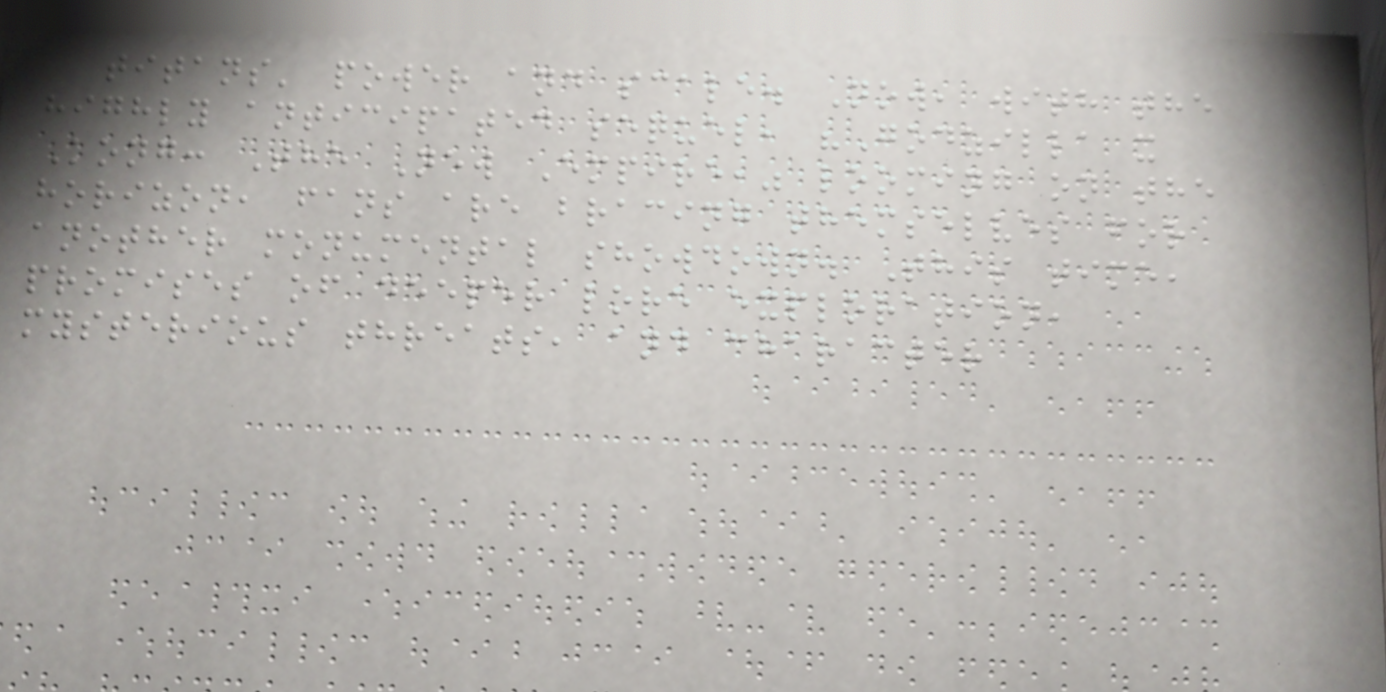titans' power and scale. Now, with the
highly anticipated sequel, "Godzilla x
Kong: The New Empire," looming on the
horizon, fans are bracing themselves for
another monumental showdown. This time,
promises of deeper lore exploration,
mysterious threats, and character
